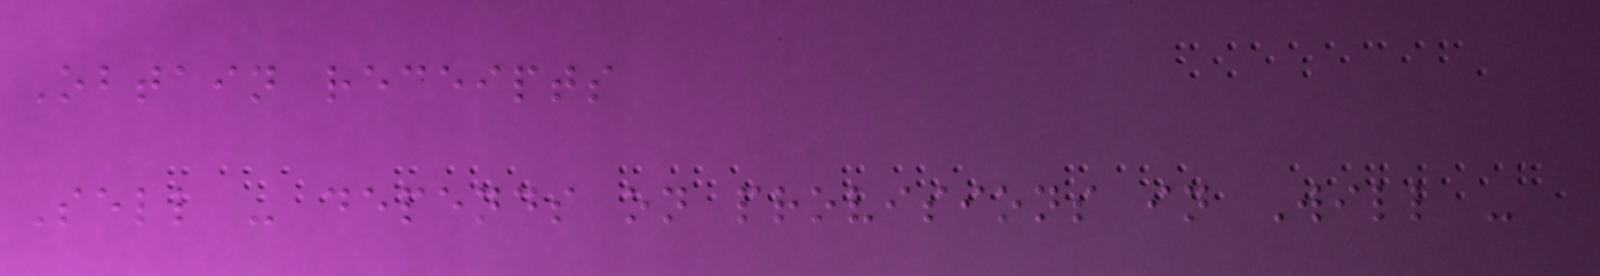Obtain receipts
Sell - depends on provisions in Will -
